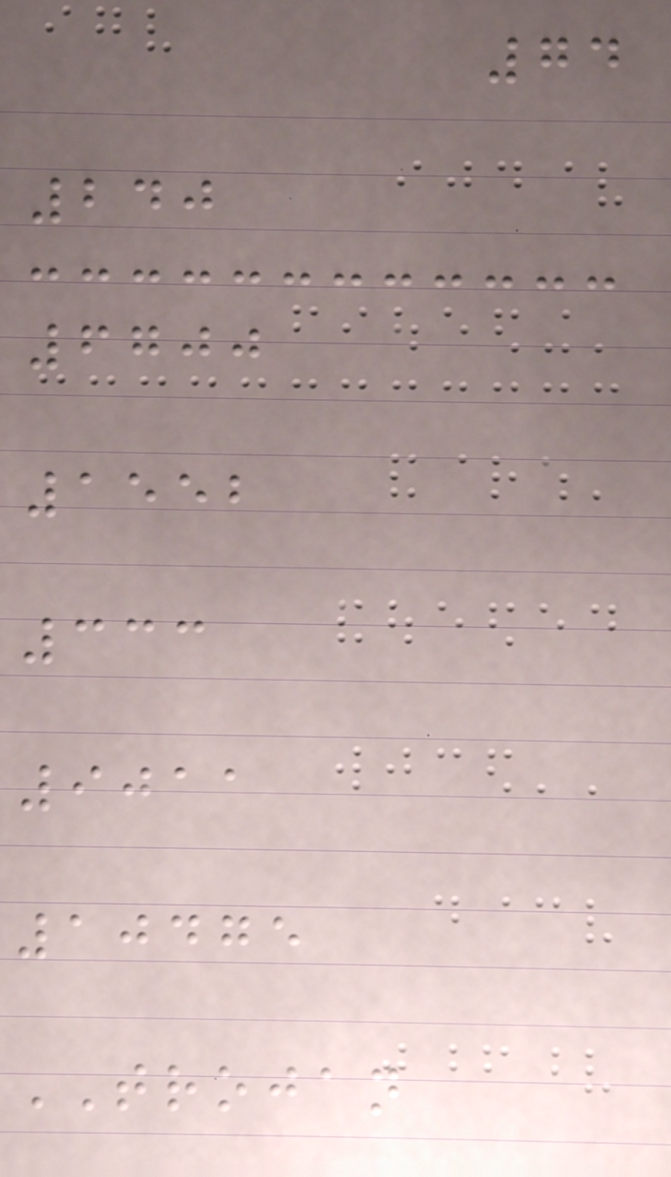74
240
6700
1552
333
9011
10475
TROJAN
